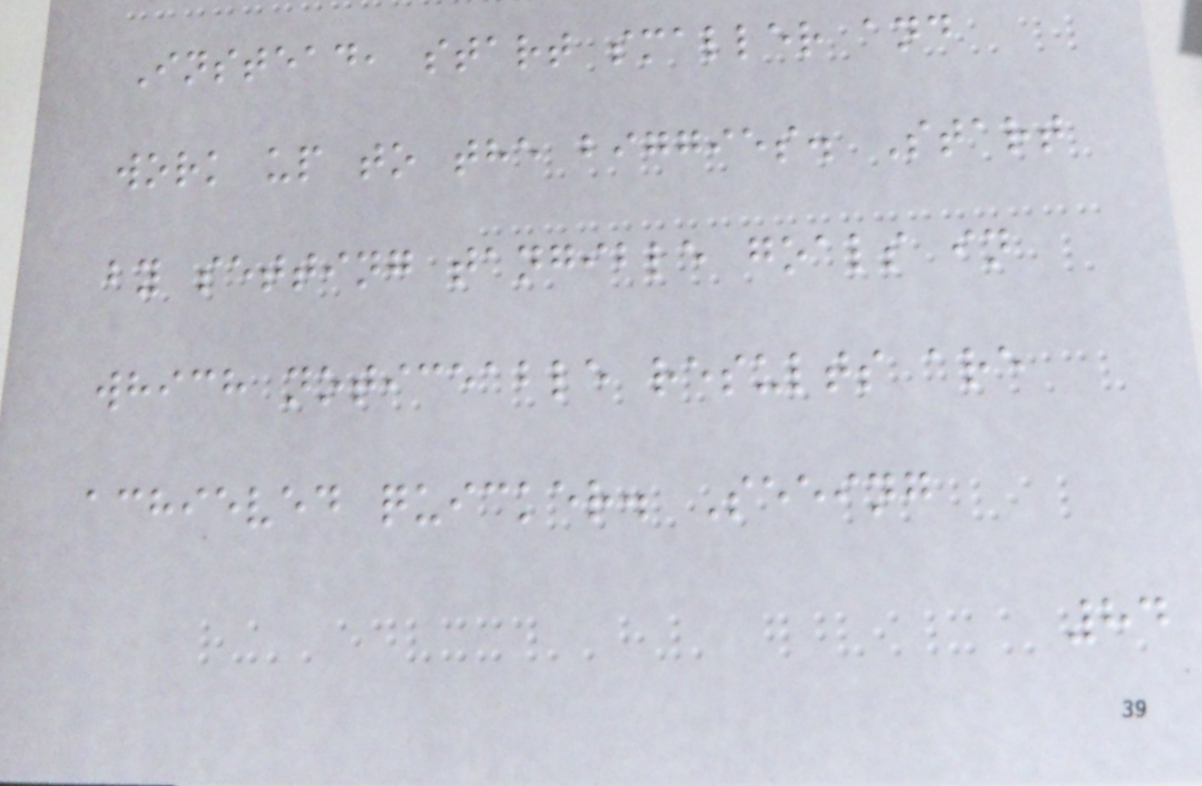Instead, start smaller and
work up to the biggies. Start
by setting tangible goals in
which noticeable results are
achieved quicker. Seeing
84
